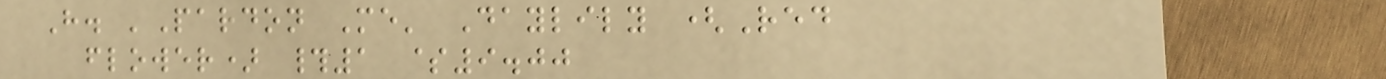H. 'Pardon Me' Daylily (Red
flower) #1 $9.00
